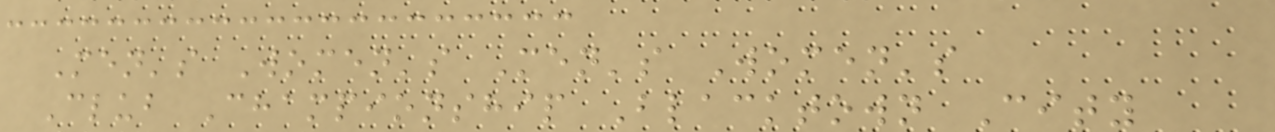Men's Women's Men's Women's
Club Championship Blacktown City
